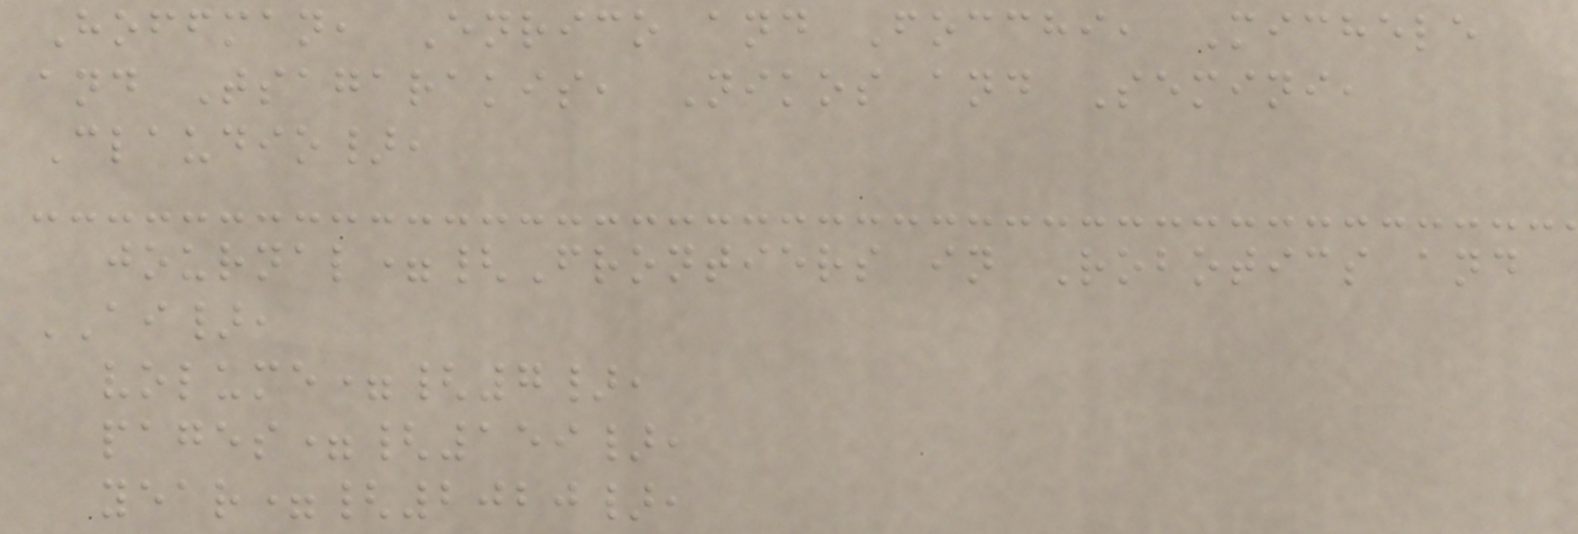Hoffman, Enrico and Focchi, Michele
and Tsagarakis, Nikos and Semini,
Claudio},
journal={Frontiers in Robotics and
AI},
volume={7},
pages={159},
year={2020},
